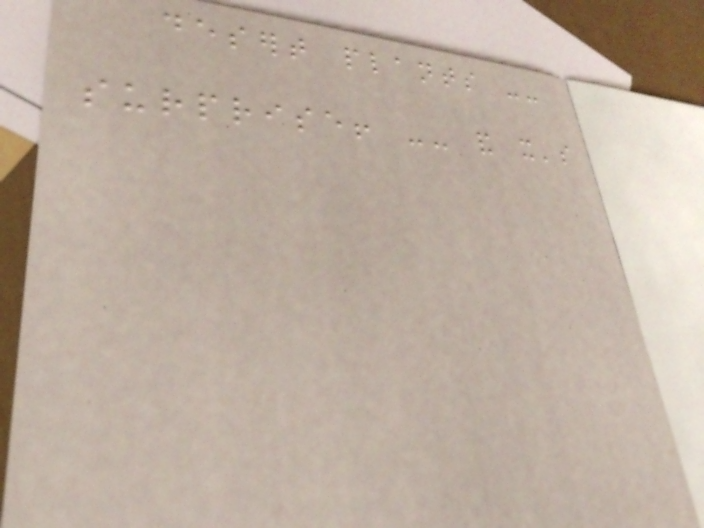desert plants --
surprise! -- and it's
